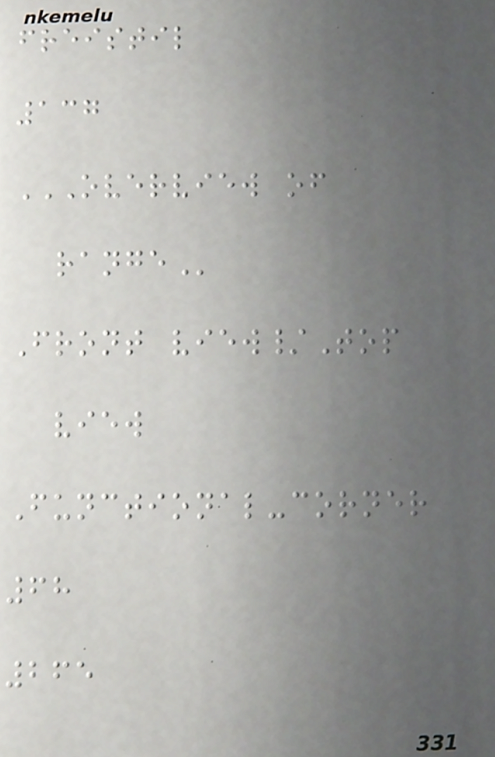freistil
137
OVERVIEW OF
RANGE
Front view/Top
view
Functional-corner
68
265
